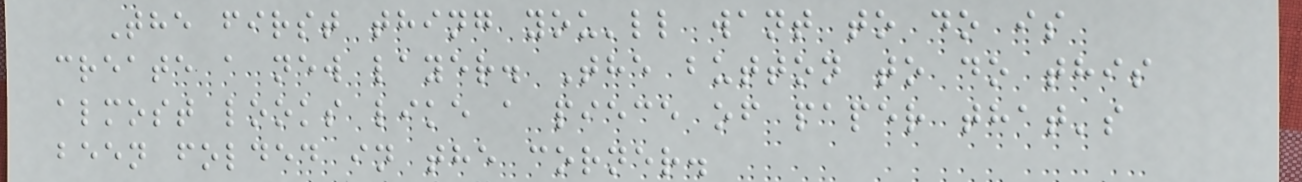The first thing you'll want to do is
create a new layer. The button to do this
almost looks like a piece of paper that's
been folded in the corner.
